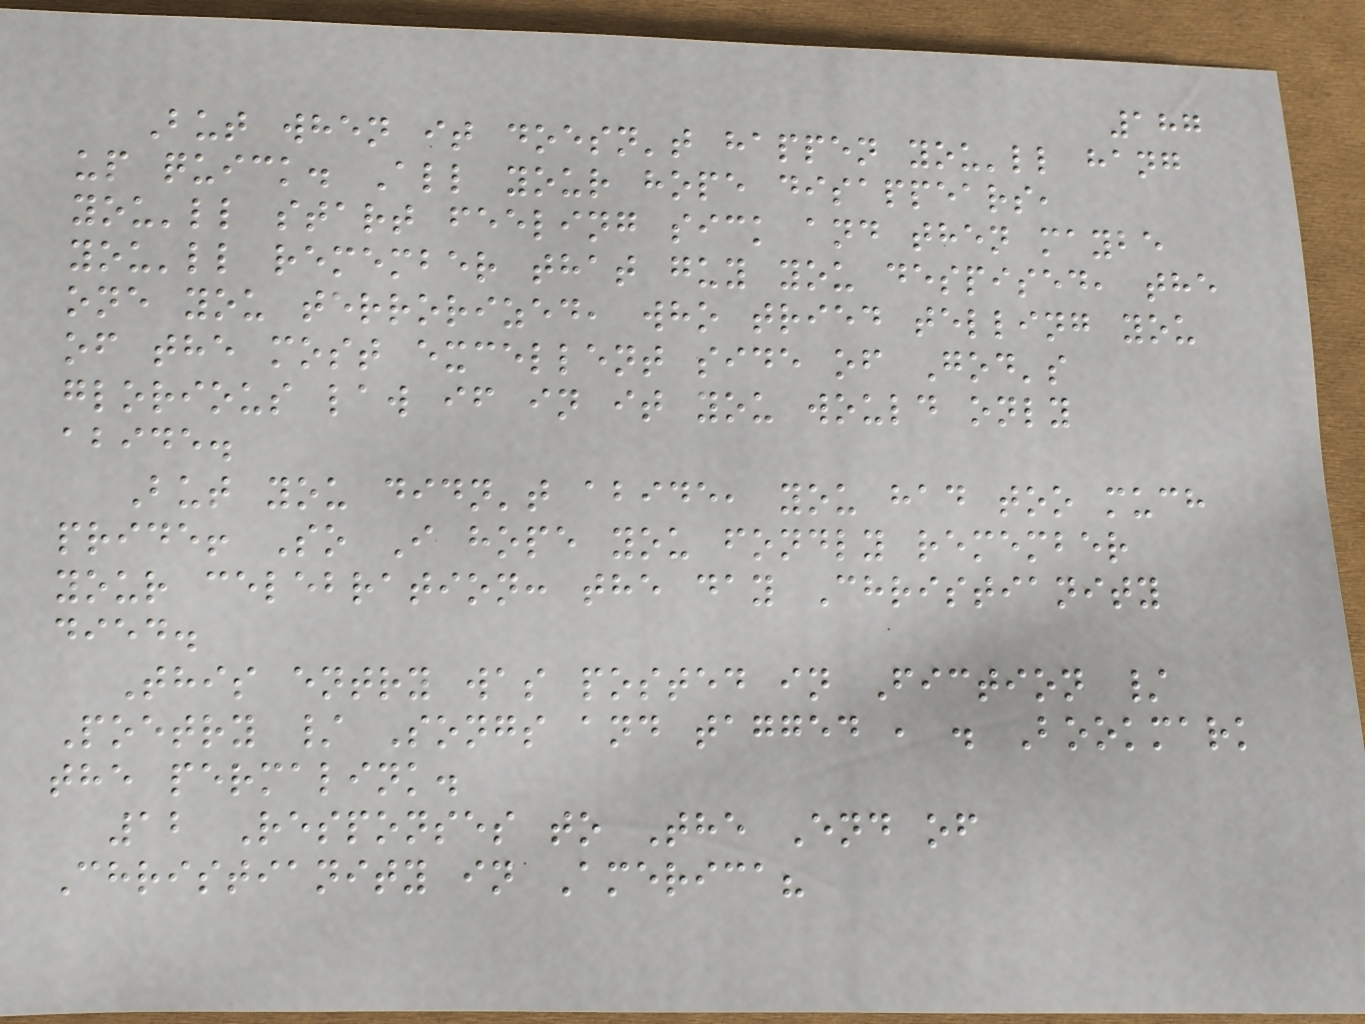187
But when it doesn't happen you'll hang
up quick. All your hope disappears,
you'll start feeling sick and then maybe
you'll remember that guy you despised, the
one you terrorized, who tried telling you
of the most excellent side of God's
glorious law if in it you would only
abide.
But you didn't abide, you had too much
pride! So I hope you fondly remember
your celebration: the day Christianity
died.
This entry was posted in Fiction /
Poetry / Songs and tagged , . Bookmark
the permalink.
12 Responses to The End of
Christianity in America?
